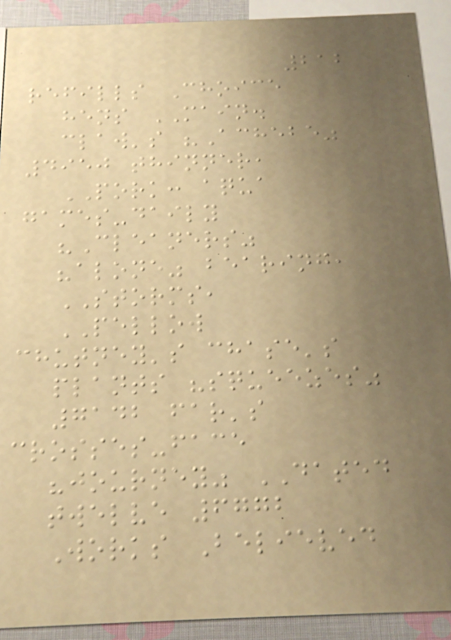212
refills Choice
hens MAIN.
claw's "Achebe"
4950 thinner,
PORK: aqua
games-daily
"Cleaners"
"alone" bearing,
STORMS,
PELLOW
chutney's chase's
plants "squeezes"
7142 far's
crosses-face
"journey" DATED
twelve 6772
Works Believed
